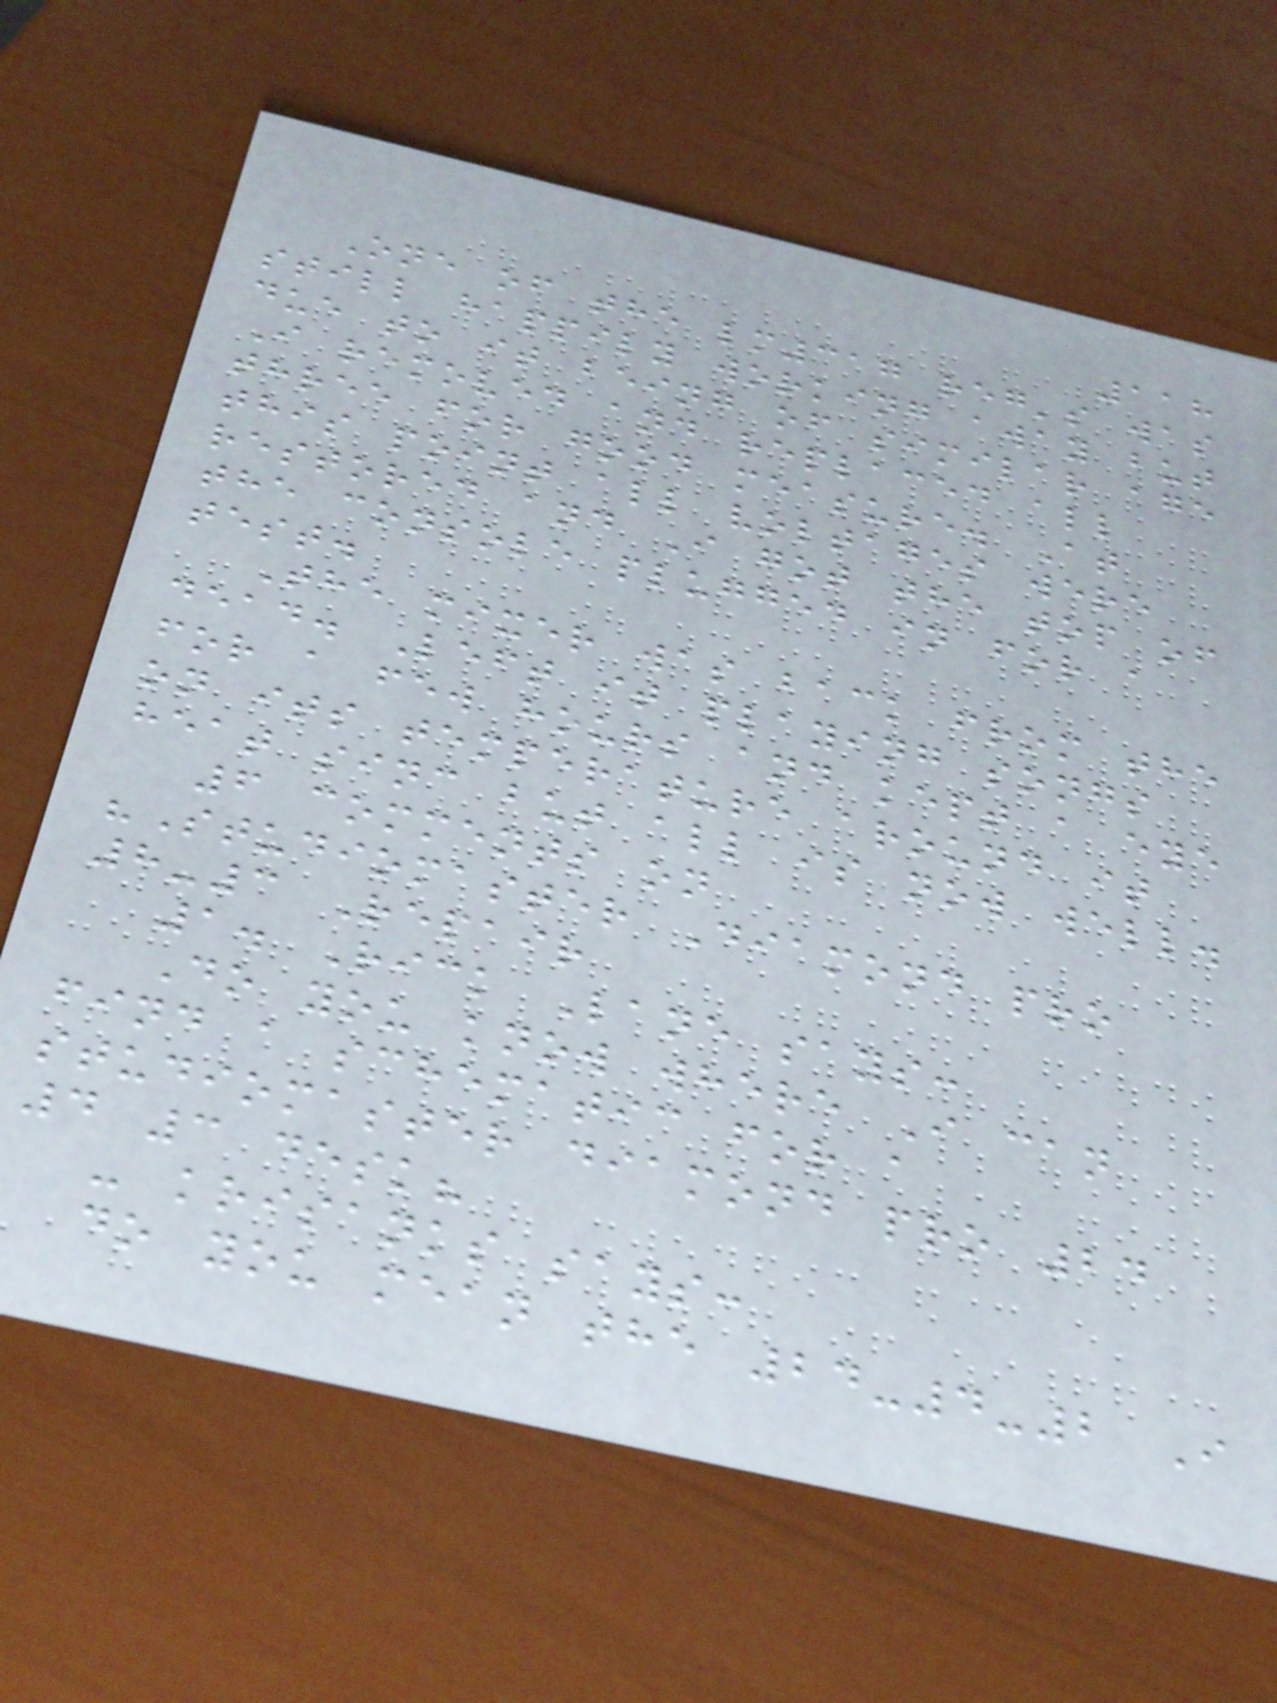118
One of the lm317 reg's was
still happily working away but
due to it being of similar age
I removed and replaced all
three for good measure. At
this point all voltages were
restored and I got the top of
the console plugged in for a
test.
The mixer was back from the
dead. Left it playing songs
for a few hours and kept a eye
on its temperature around it
heat sinc but all is now well.
6 comments on
"Studiomaster Diamond pro
8-3 Repair
1. Rick Lane says:
Do you know where I can
find a schematic for a
studiomaster diamond pro 24
4 3 desk?
- krisanks says:
do you mean the 24-4-2 I
